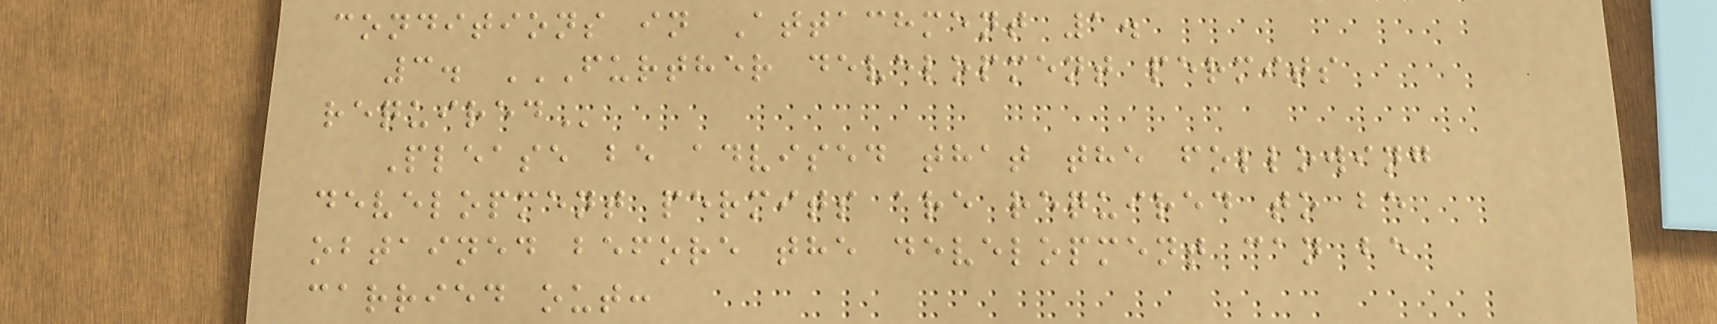conditions in Attachment 1.
3. FURTHER DEVELOPMENT PERMITS
REQUIRED
Please be advised that the following
development permits are required to be
obtained before the development can be
carried out:
